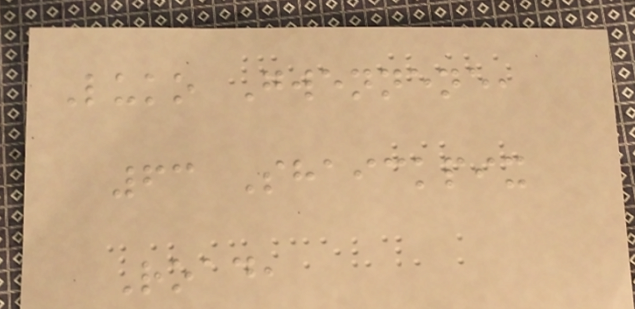Luko Gwennene,
63 Shaickpix
Road,
